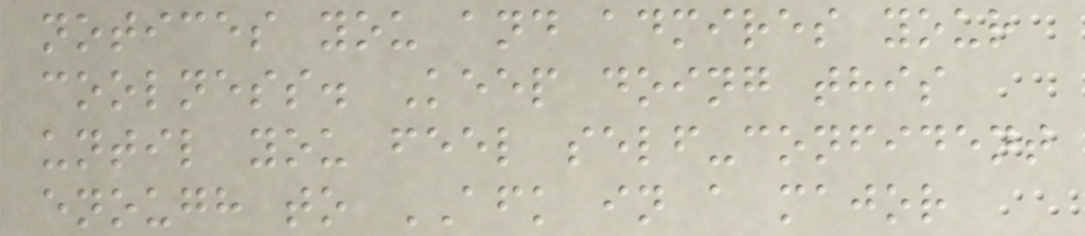notices you and admires your
coolness. Keep doing this
until you feel self-confident
enough to AFK in a major
